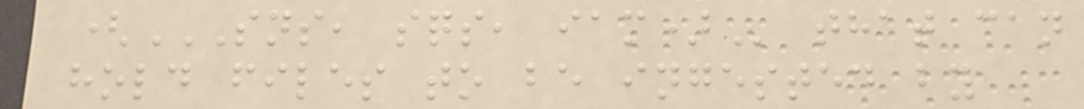(SNS, SQS, IAM) that can
hold files to be ingested by
